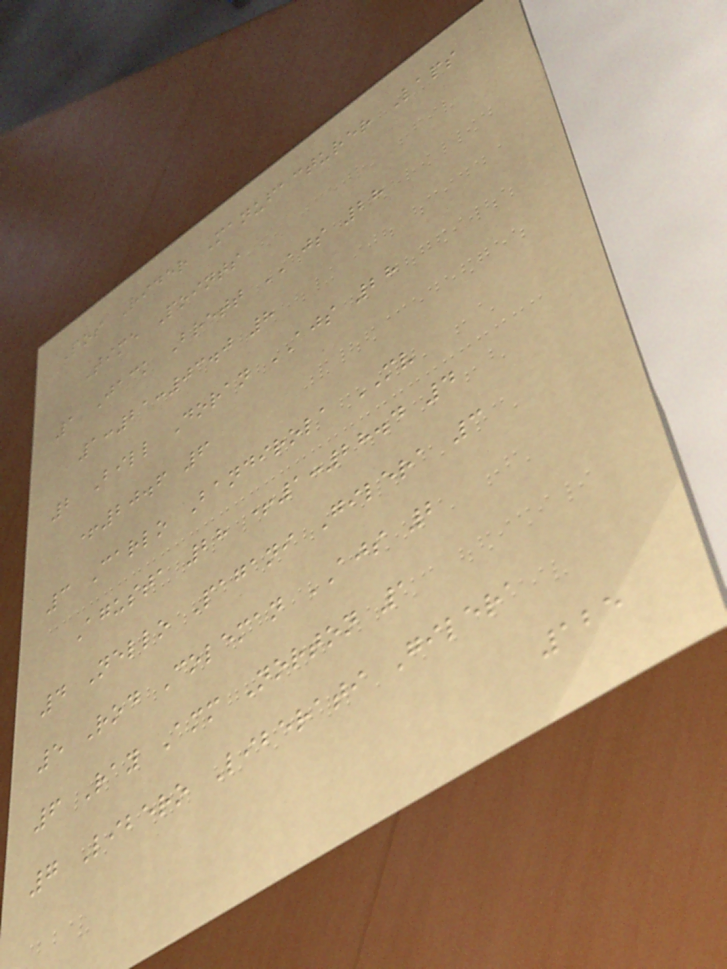Pos Rider Manufacturer Laps
Time Points
1 Jack Brett AJS 28
1:21:03.0 8
2 Bill Doran AJS 28
+20.6 6
3 Carlo Bandirola MV
Agusta 28 +1:28.4 4
4 Nello Pagani Gilera 3
5 Rod Coleman AJS 2
6 Ray Amm Norton 1
7 Libero Liberati Gilera
125
